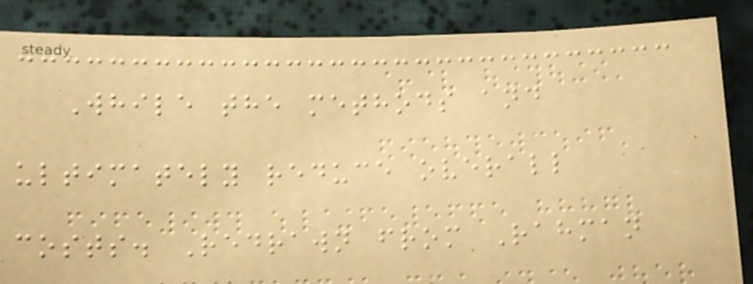While the methods and
ultimately reduce overall
costs. Redrawn from Rahman
